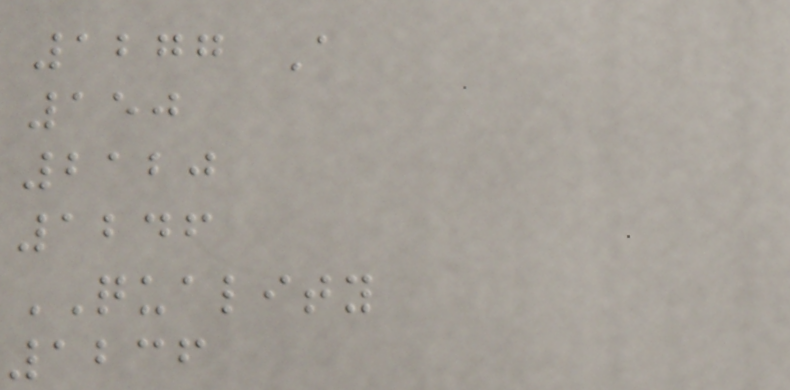1277 A
150
2120
1246
QUALITY
1236
